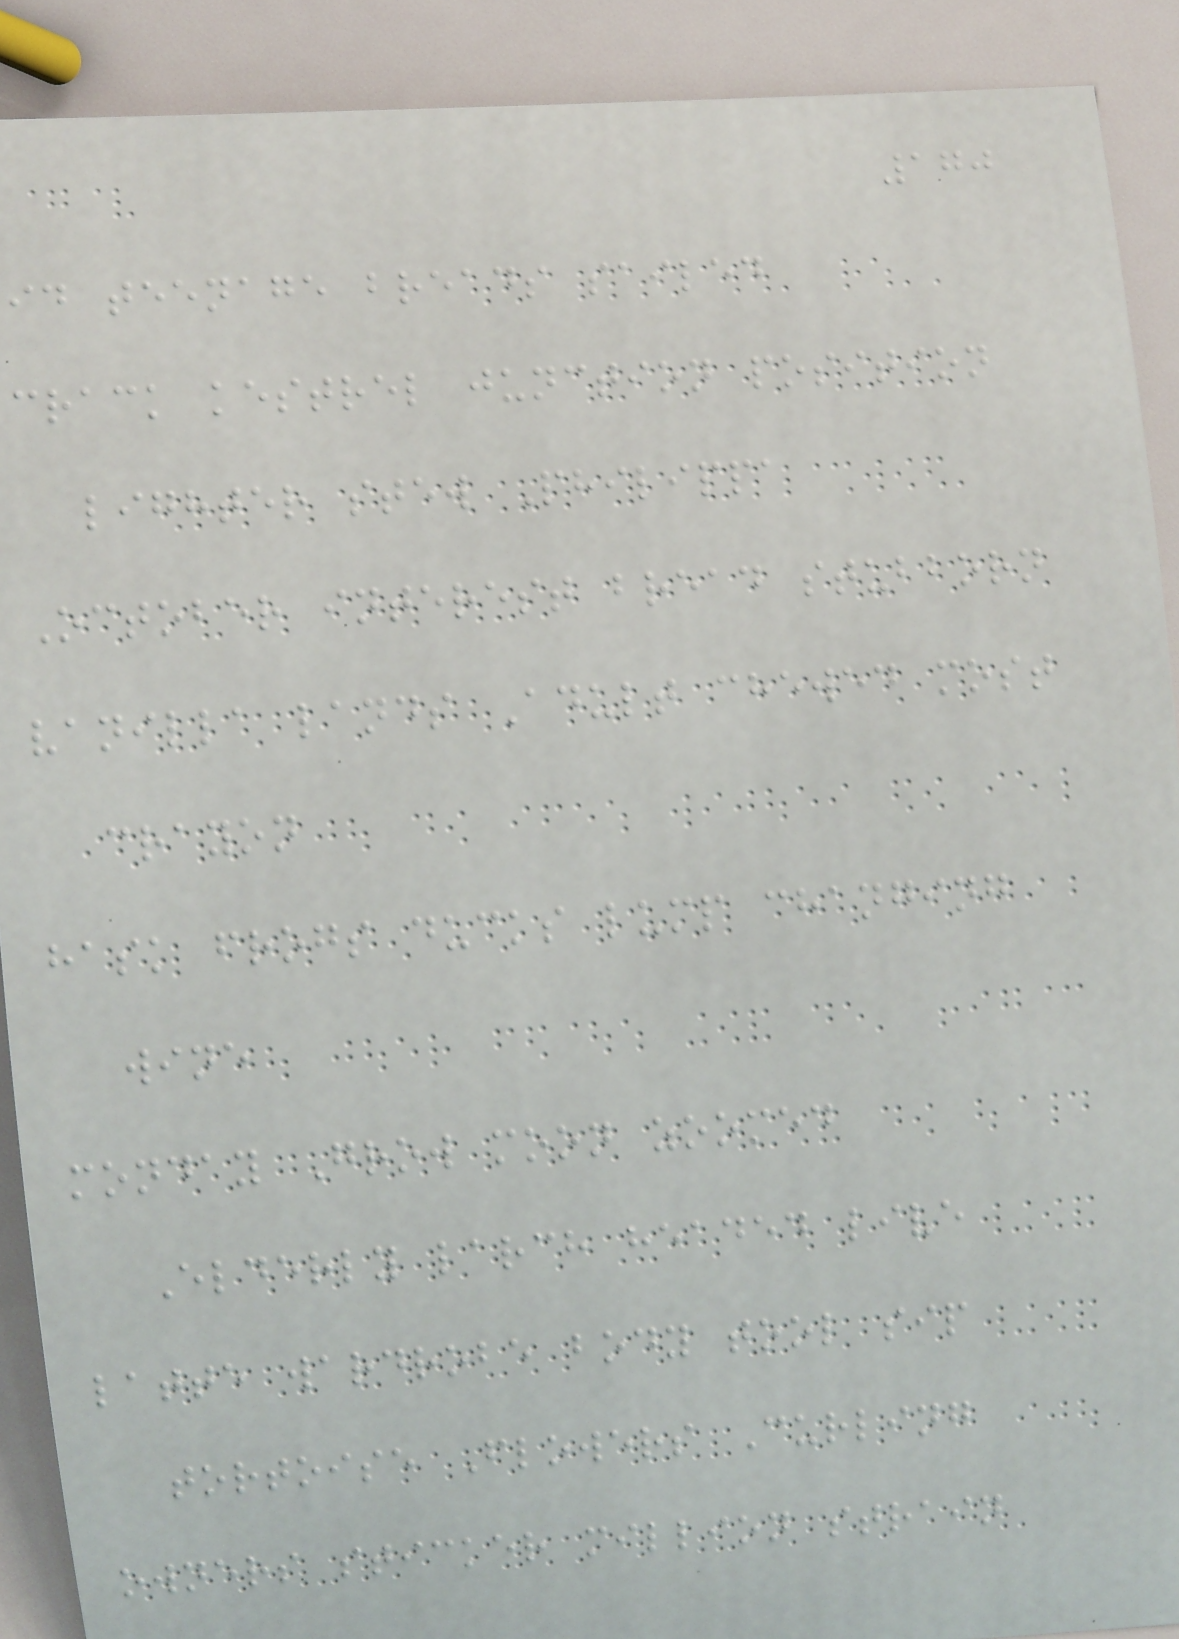170
id teenage breads sailed
crack kestrel junction position
lighter stew Philippa
October interest bread stubborn
vanilla lands Adult chewed most
crayon
hask frogs ducks lump changing
wine
monday Grow moon zoomed
Elderly larch headed live
latte wardrobe body tool sip
tortoise Flowers Curling
owners sticker million strain
